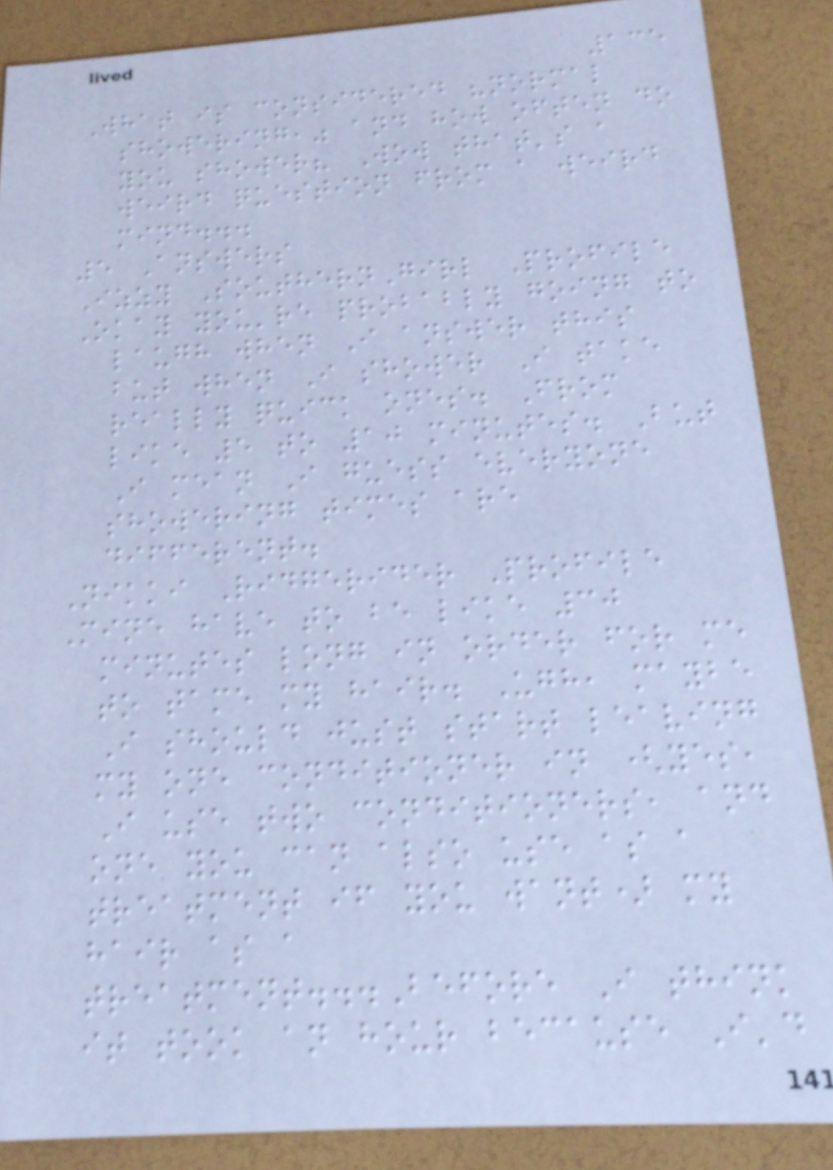135
What is considered "normal
showering," and how often do
you shower? Wow that's a
weird question from a weird
mind...
5 Answers
Izzy SouthernGirl Profile
Okay you're probably going to
laugh when I answer this
but when I shower I take
really quick ones. From
like 5 to 10 minutes. But
I mean I guess everyone
showering times are
different.
Nikki Ridgerider Profile
Mine have to be like 30
minutes long in order for me
to tame my hair. Ugh, maybe
I should just start leaving
my one conditioner in (yes,
I use two conditioners, and
one you can also use as a
treatment if you want) my
hair as a
treatment...Before I think
it took an hour because I'd
